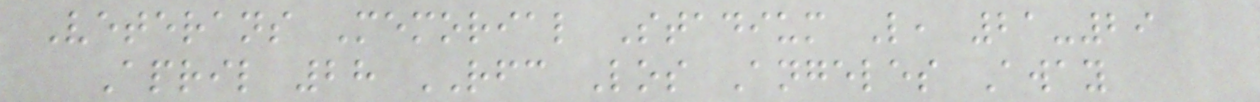Veterans Memorial Stadium L, 21-29
April 28 RFC Los Angeles Away
